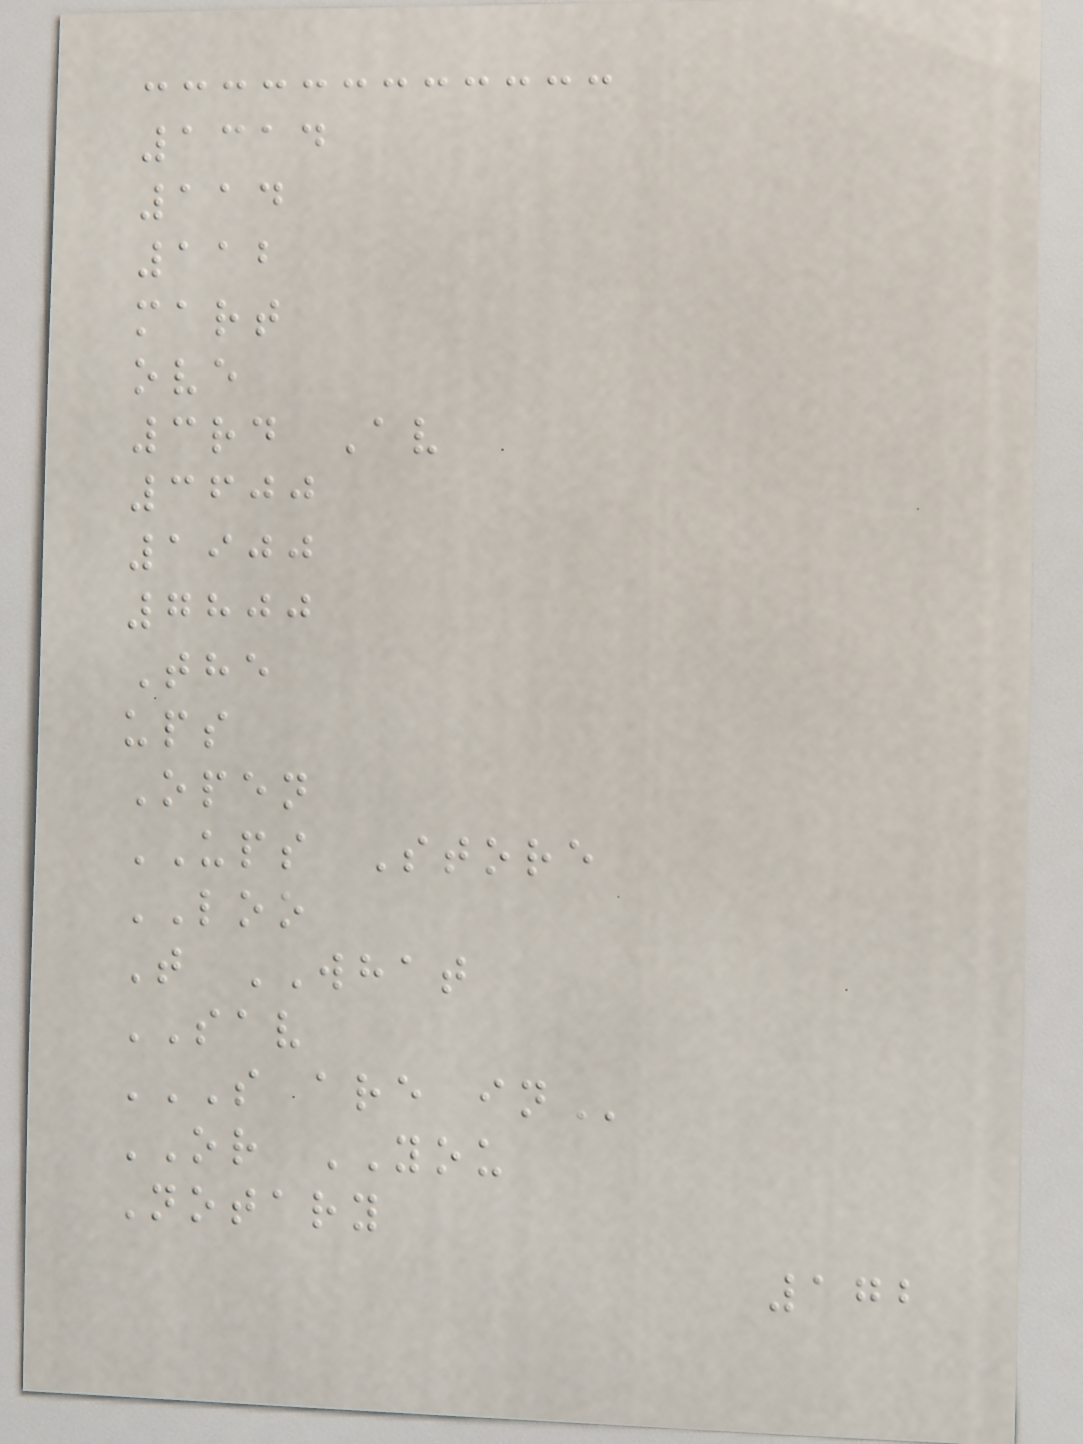1314
114
112
mart
ove
3rd Av
3600
1900
7800
The
ups
Open
UPS Store
LOO
T WHAT
SAV
S ARE IN
OR YOU
Notary
172
